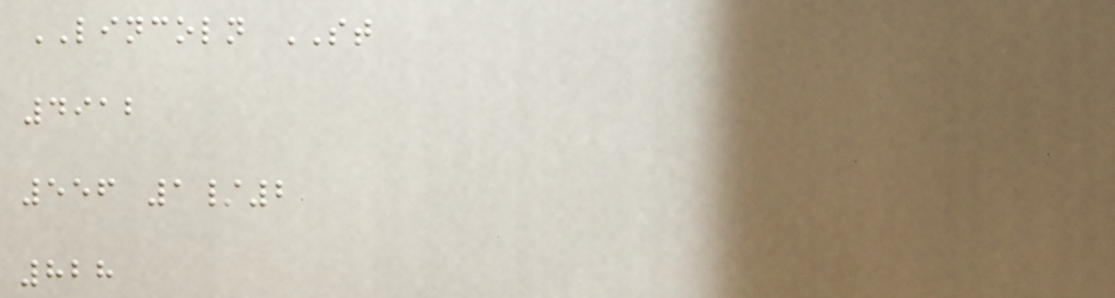LINCOLN ST
4912
556 1/2
828
